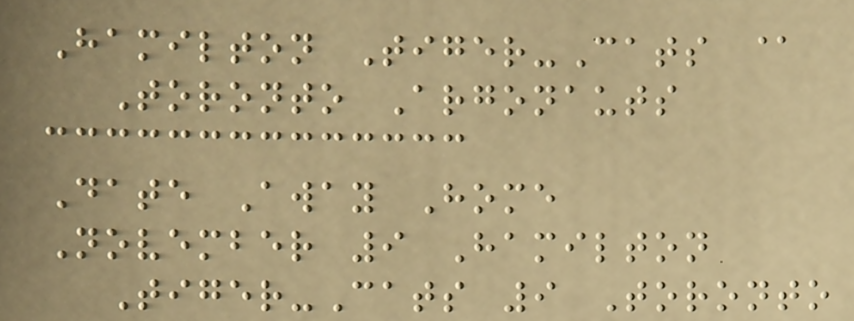Hamilton Tiger-Cats @
Toronto Argonauts
Date Away Home
November 9 Hamilton
Tiger-Cats 9 Toronto
